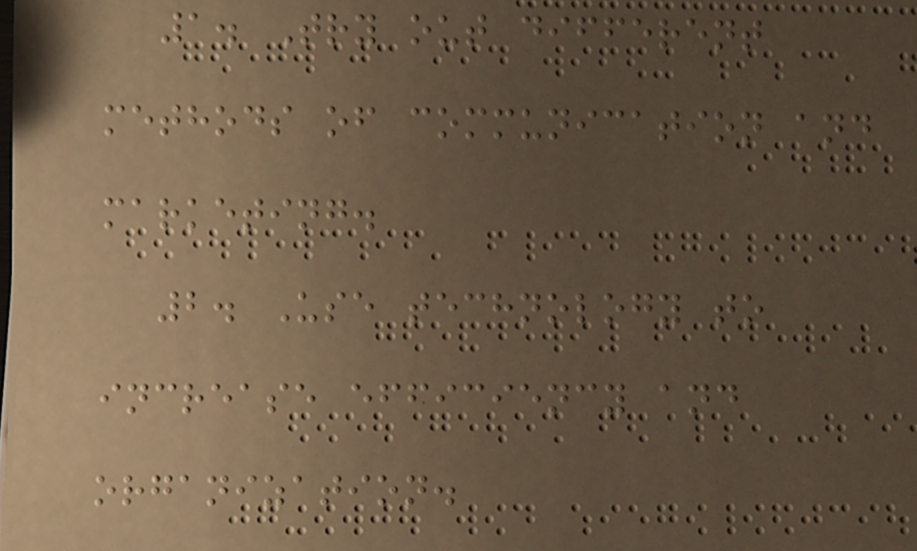1. Try out different
methods of communication and
marketing.
2. Use technology to
increase efficiency and
organization.
